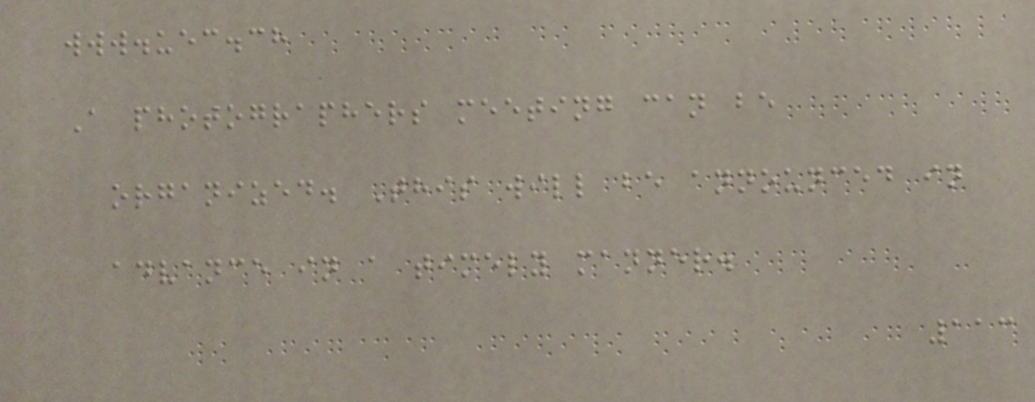www.uec.ch
A photographers meeting can be
organized. This will be announced in
advance in a timely manner.
113
